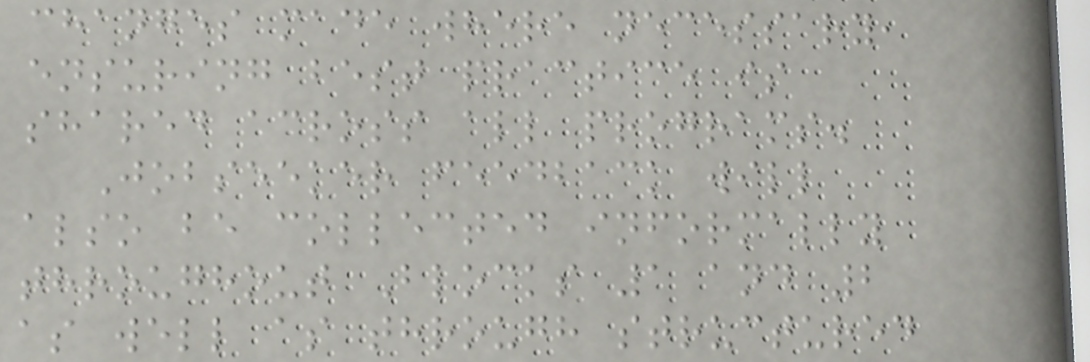changes made where necessary,
ensuring best practice is
shared across all programs.
Jobseeker feedback will
also be collected informally
throughout Blocks 1 and 2
as well as through structured
